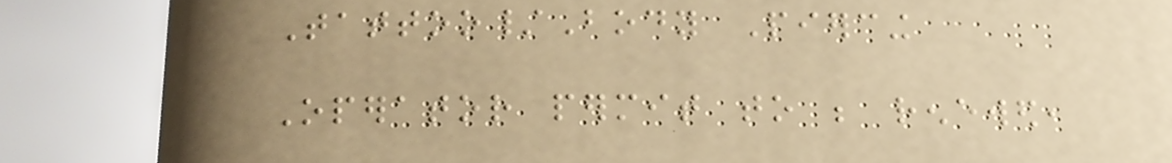Tattoo/Body Piercing
Operator permit to be renewed,
